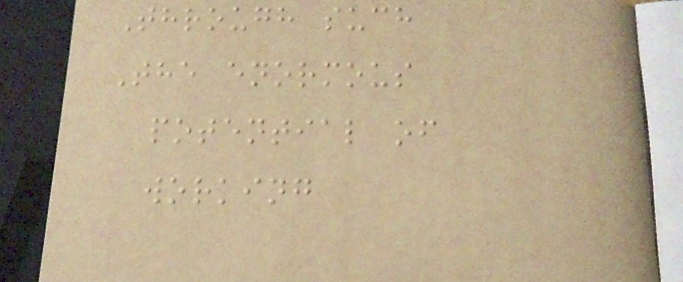Through such
The enormous
potential of
working
